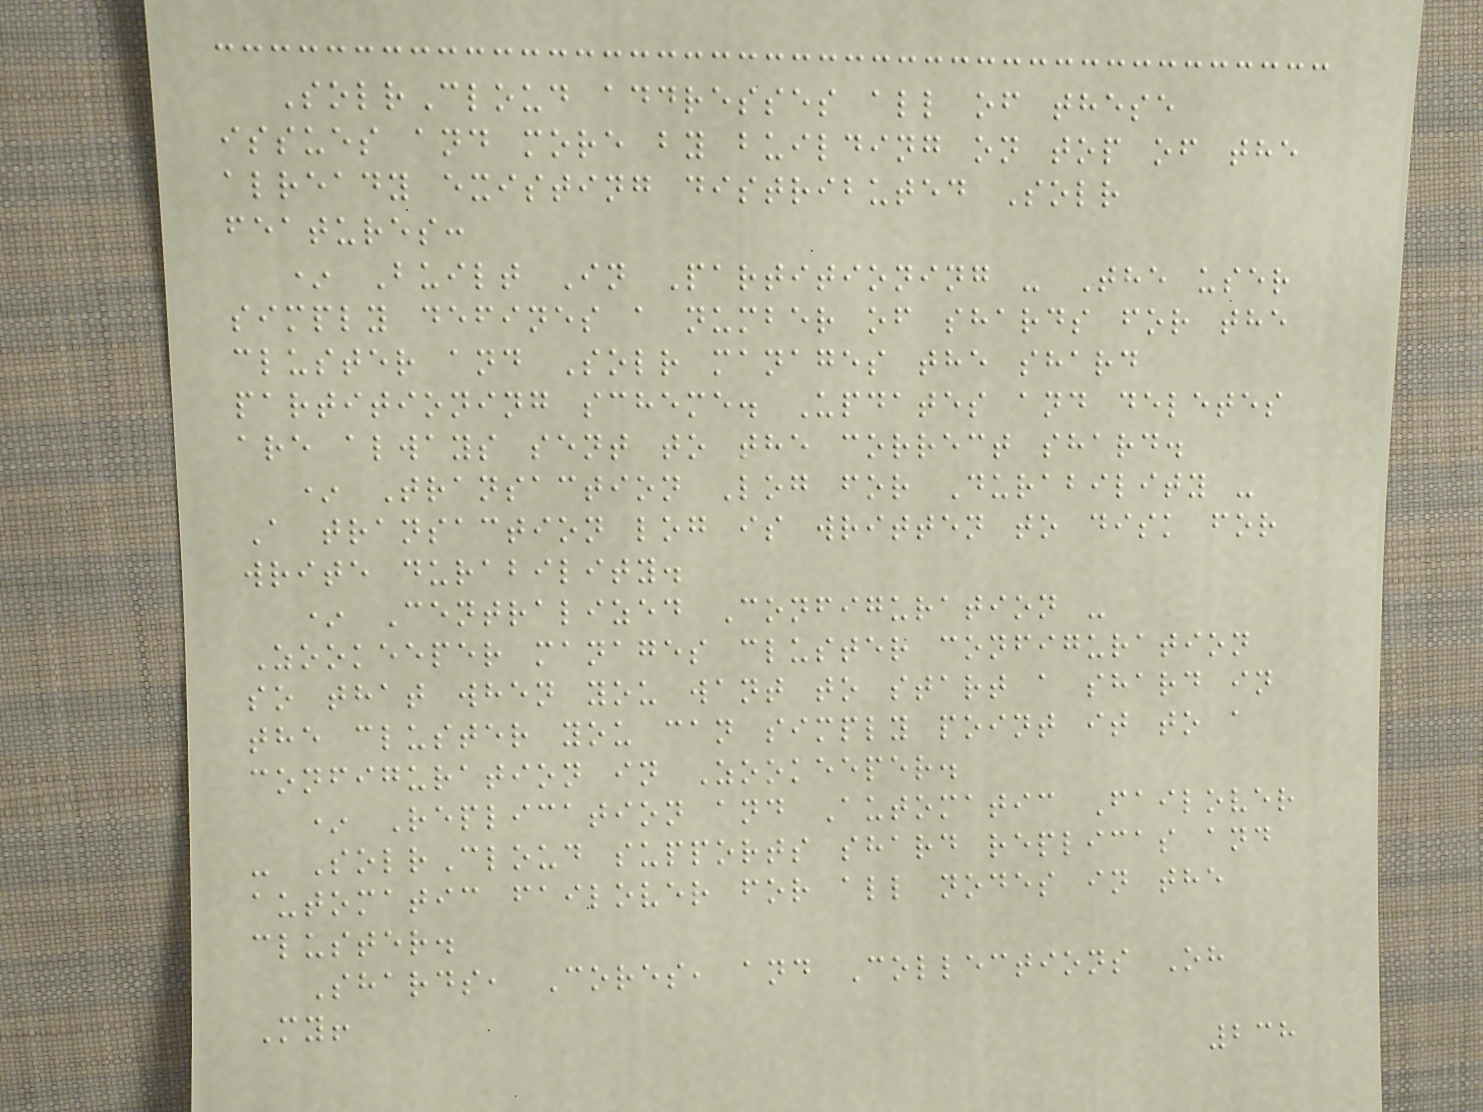SolrCloud addresses all of these
issues and more by building on top of the
already existing distributed Solr
features:
* Built In Partitioning - The user
simply defines a number of shards for the
cluster and Solr manages the shard
partitioning scheme. Updates and deletes
are always sent to the correct shard.
* Transaction Log for Durability -
A transaction log is written to disk for
write durability.
* Centralized Configuration -
Zookeeper manages cluster configuration
so that when you want to start a shard in
the cluster you can simply point it to a
configuration in Zookeeper.
* Replication and Automatic Failover
- SolrCloud supports shard replicas and
automatic failover for all nodes in the
cluster.
Shards, Cores, and Collections Oh
My!
238
